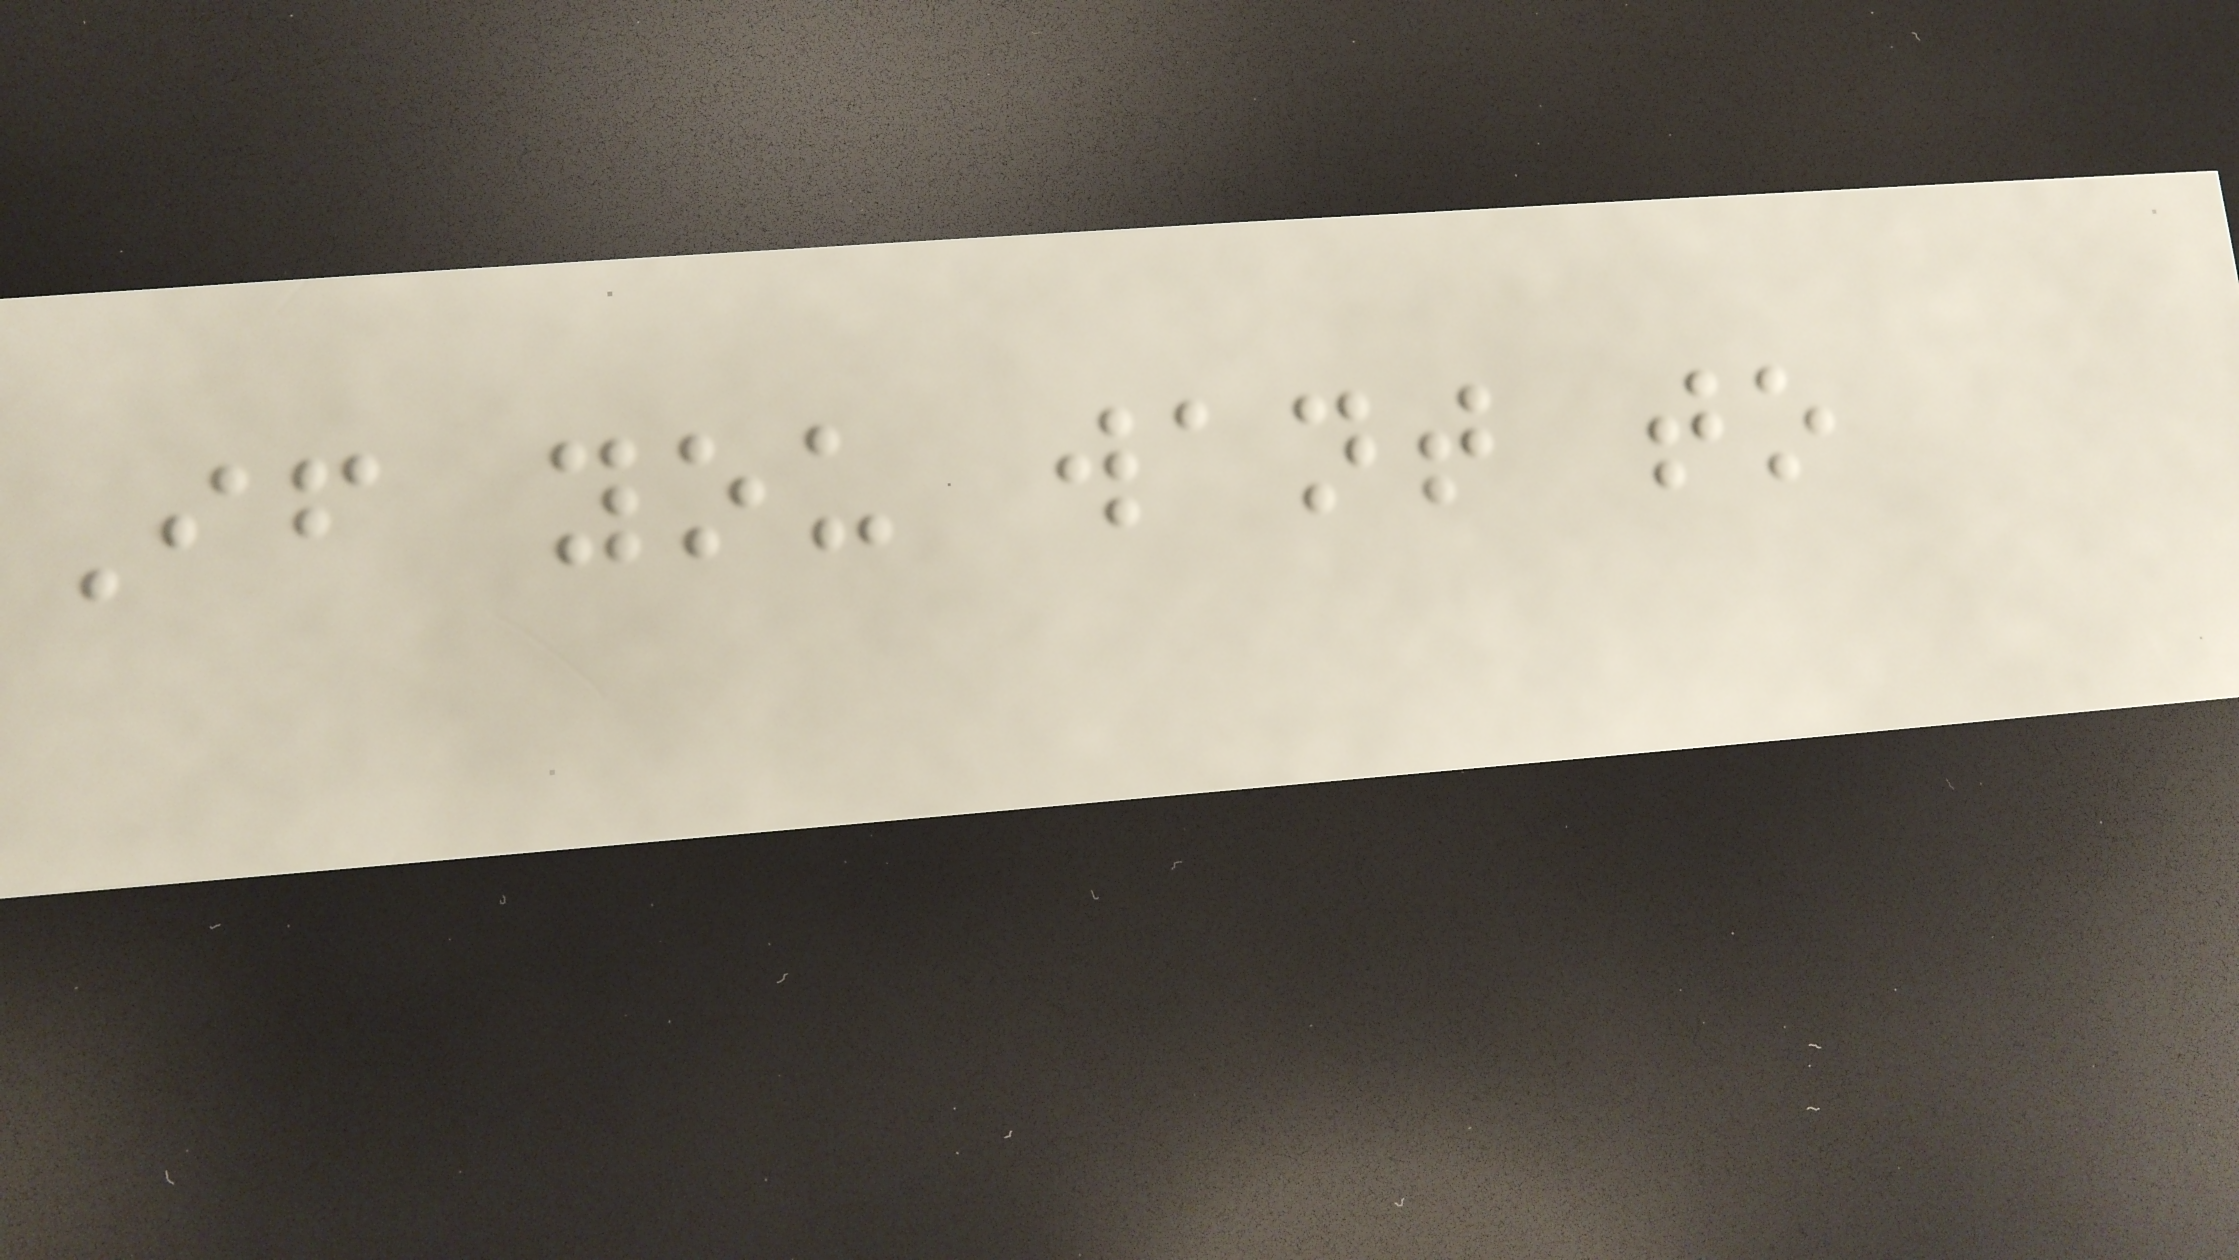If you want to
